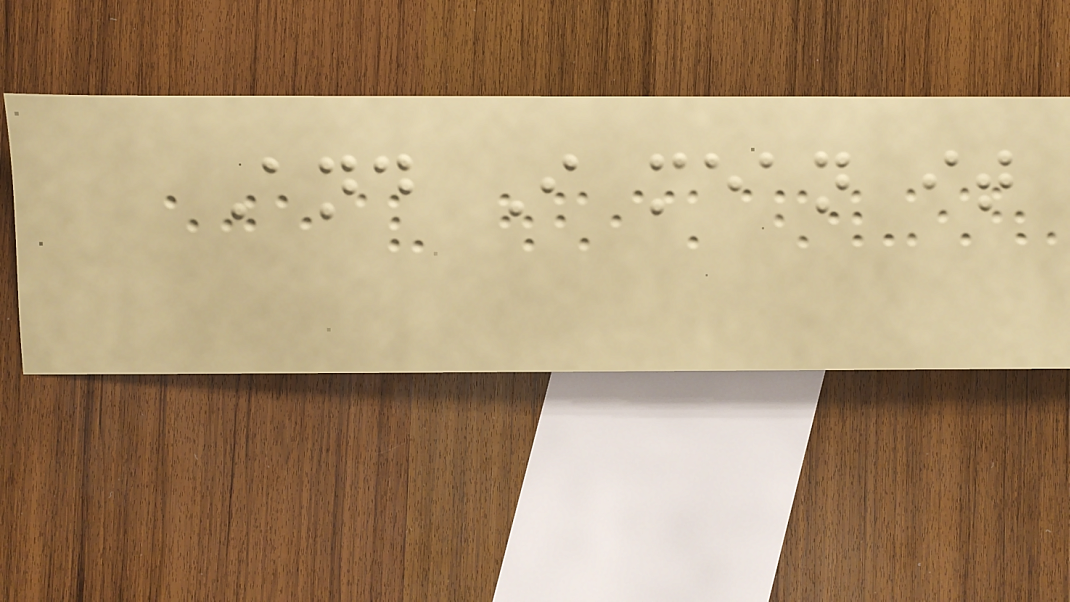And I mean it
